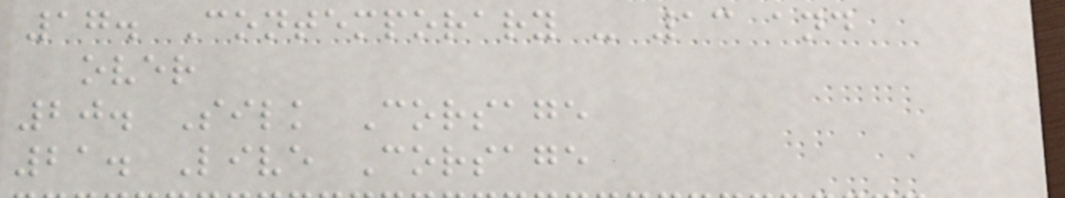17. Contemporary - 13 and
over
20. Silk Corsage
21. Live Corsage
